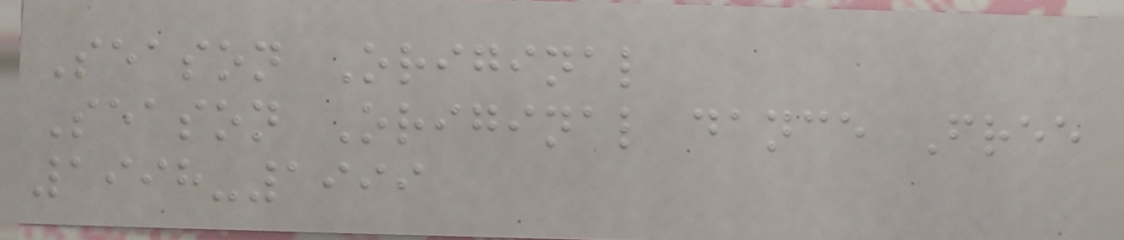Season Original
Season Original dance Free
1998-1999
